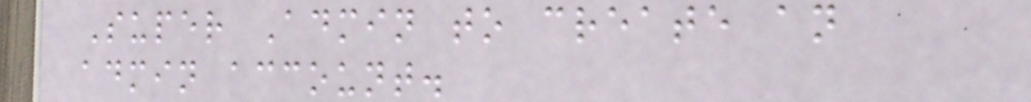Super Admin to create an
admin account.
